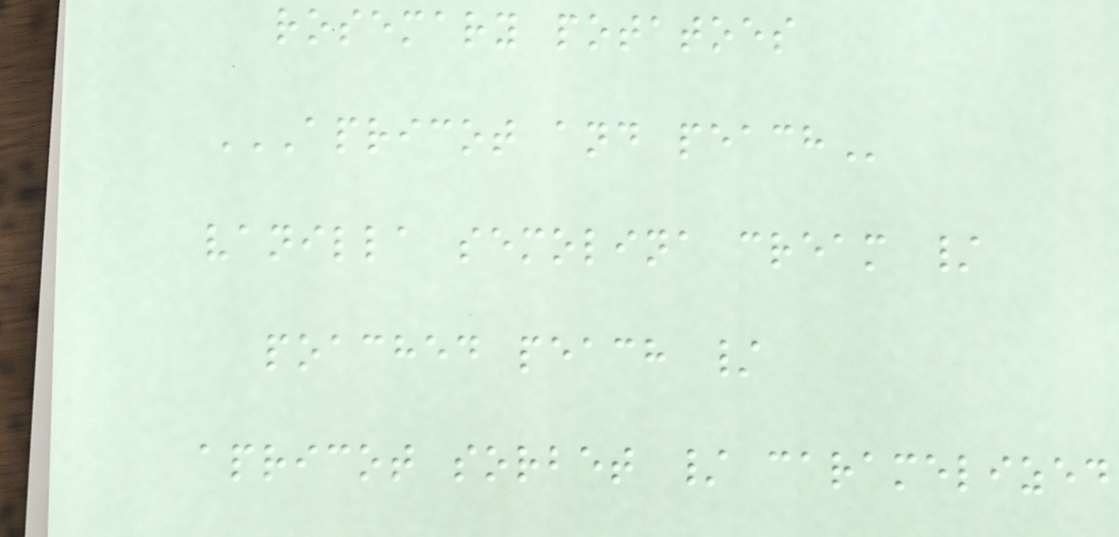rosemary potatoes
APRICOT AND PEACH
vanilla semolina cream /
poached peach /
apricot sorbet / caramelized
